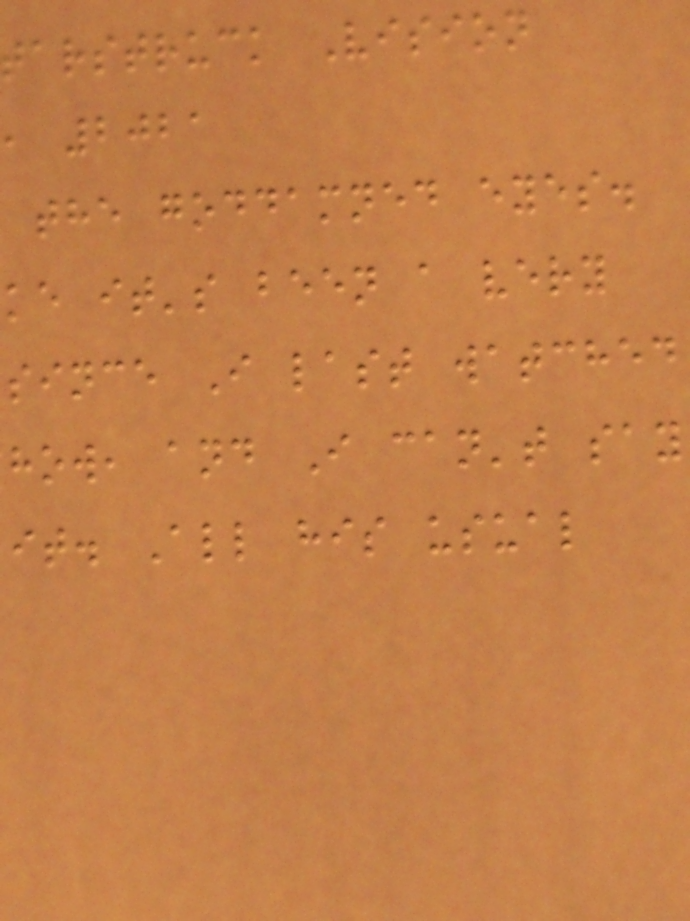tarstruck Vision
, 2021
the goddamned eyes.
ke it's been a very
since I last watched
how, and I can't say
it. All his usual
